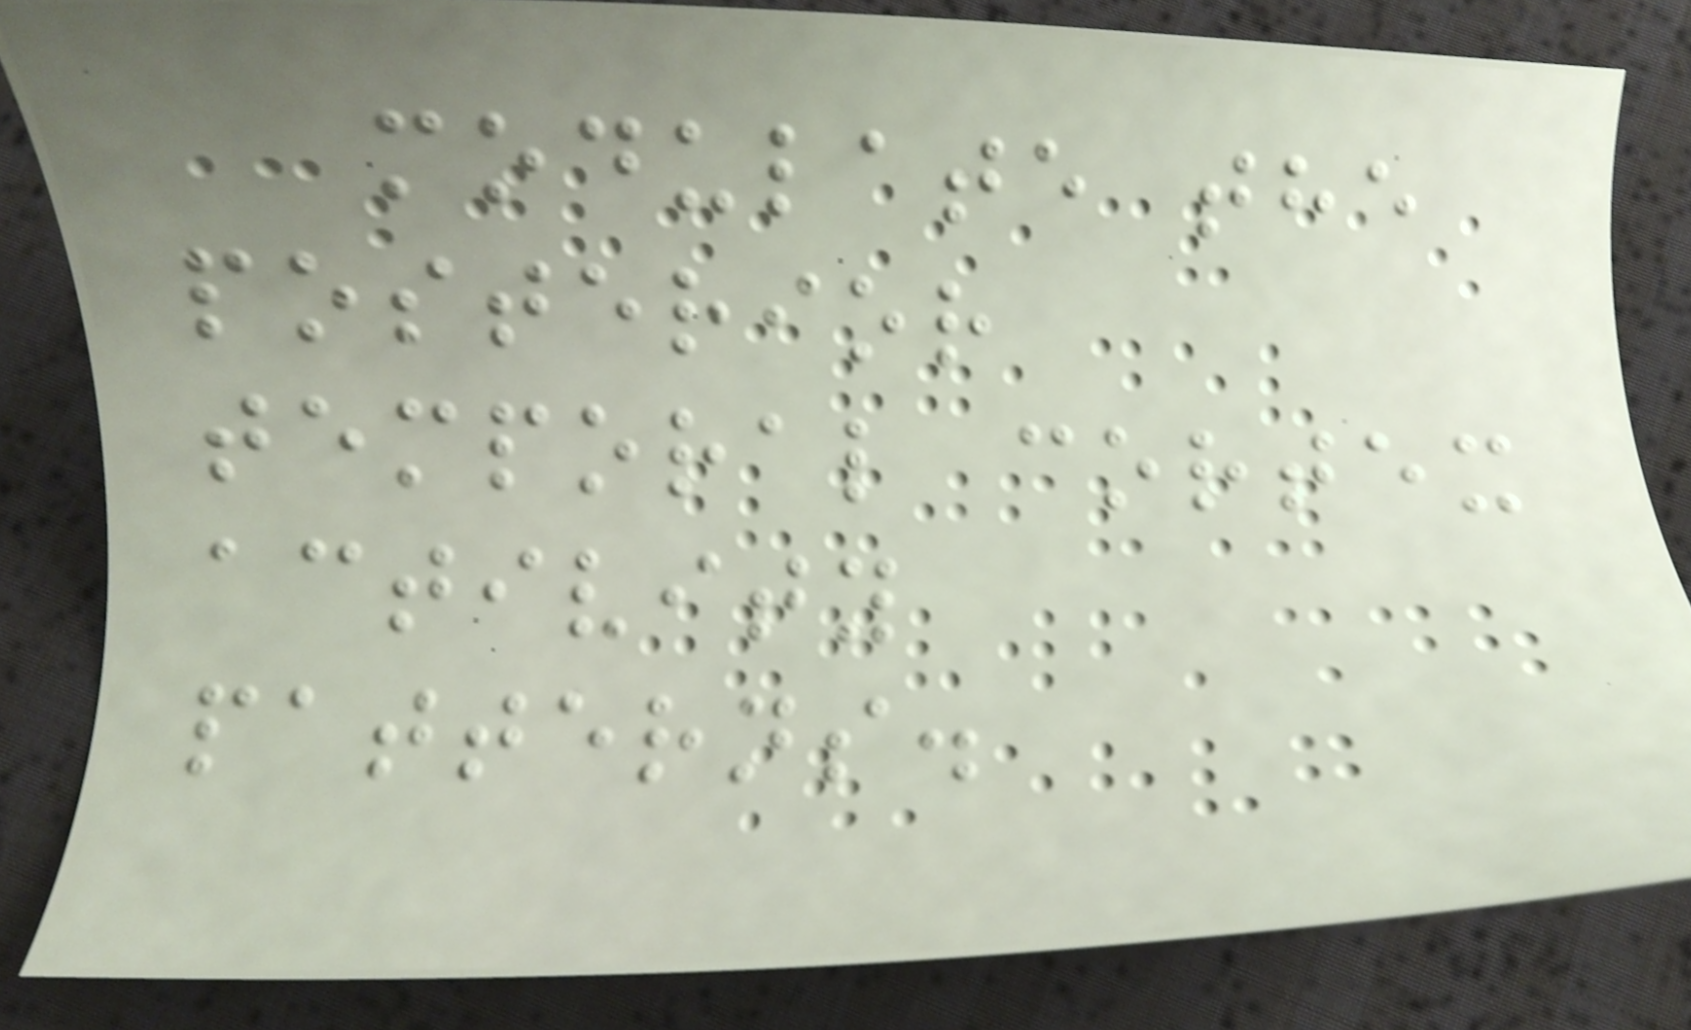modulate the
posterior
temporal cortex
activity
patterns.
